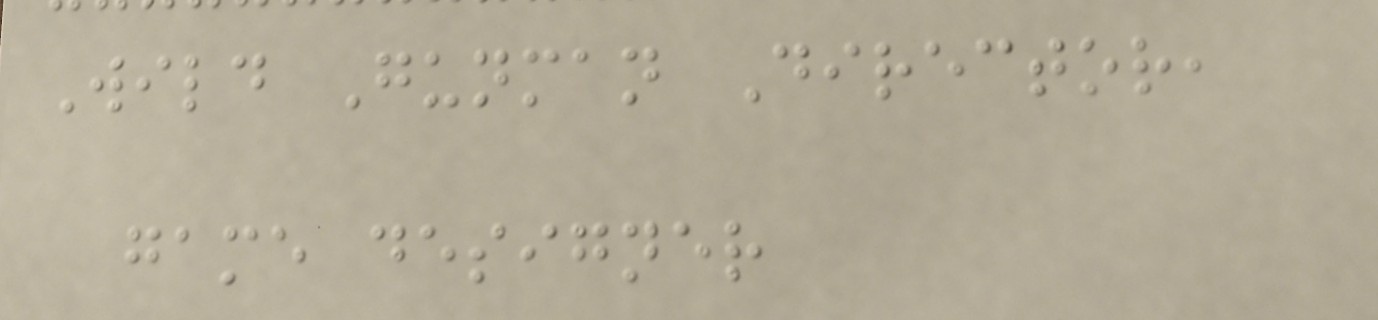Wild Gunman Director,
game designer
